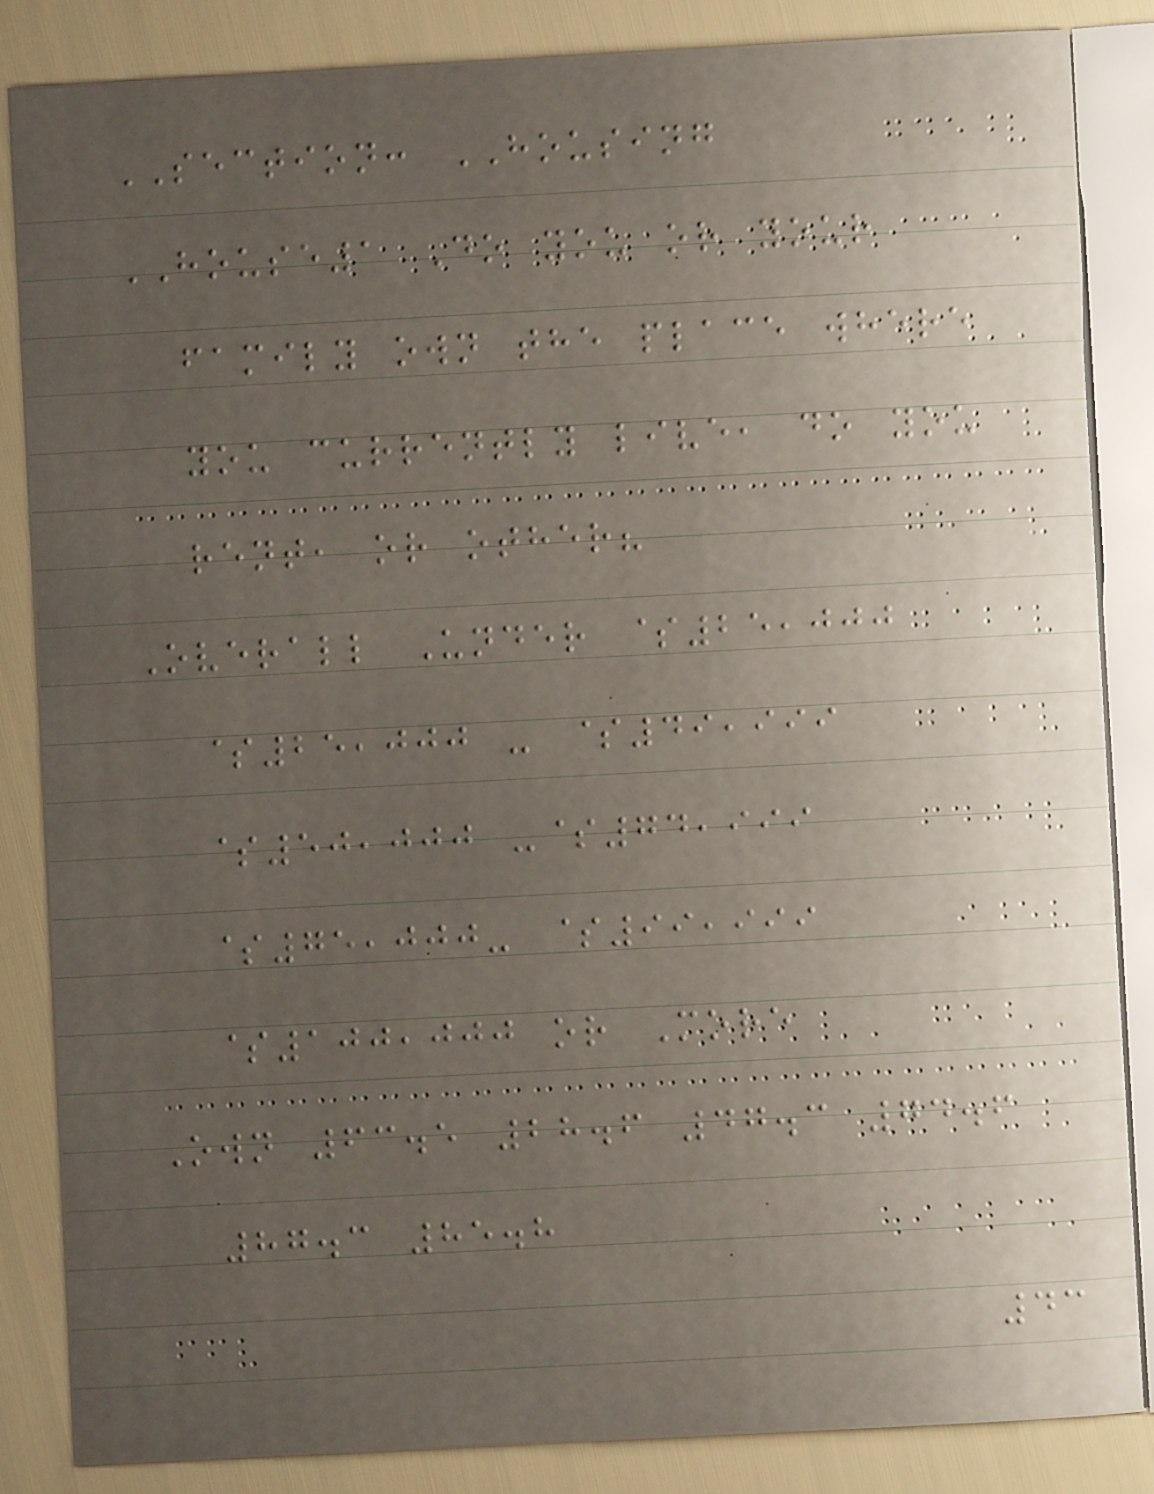SECTION: HOUSING
HOUSE1 Do you or your
family own the place where
you currently live, do you
rent, or other?
Overall Under $25,000
$25,000 - $49,999
$50,000 -$74,999
$75,000- $99,999
$100,000 or More
Own 63.5 28.6 47.3 74.6
87.3 85.8
43
